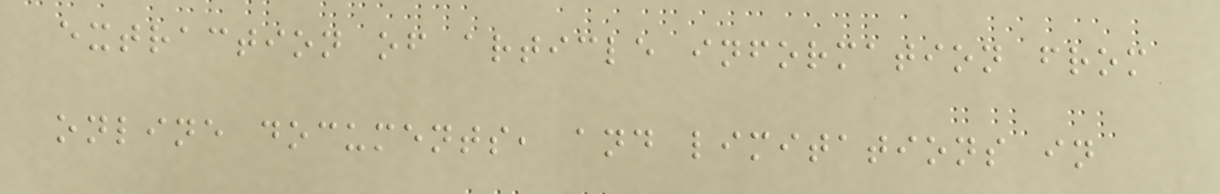extraction of article information from
online documents, and limitations in
